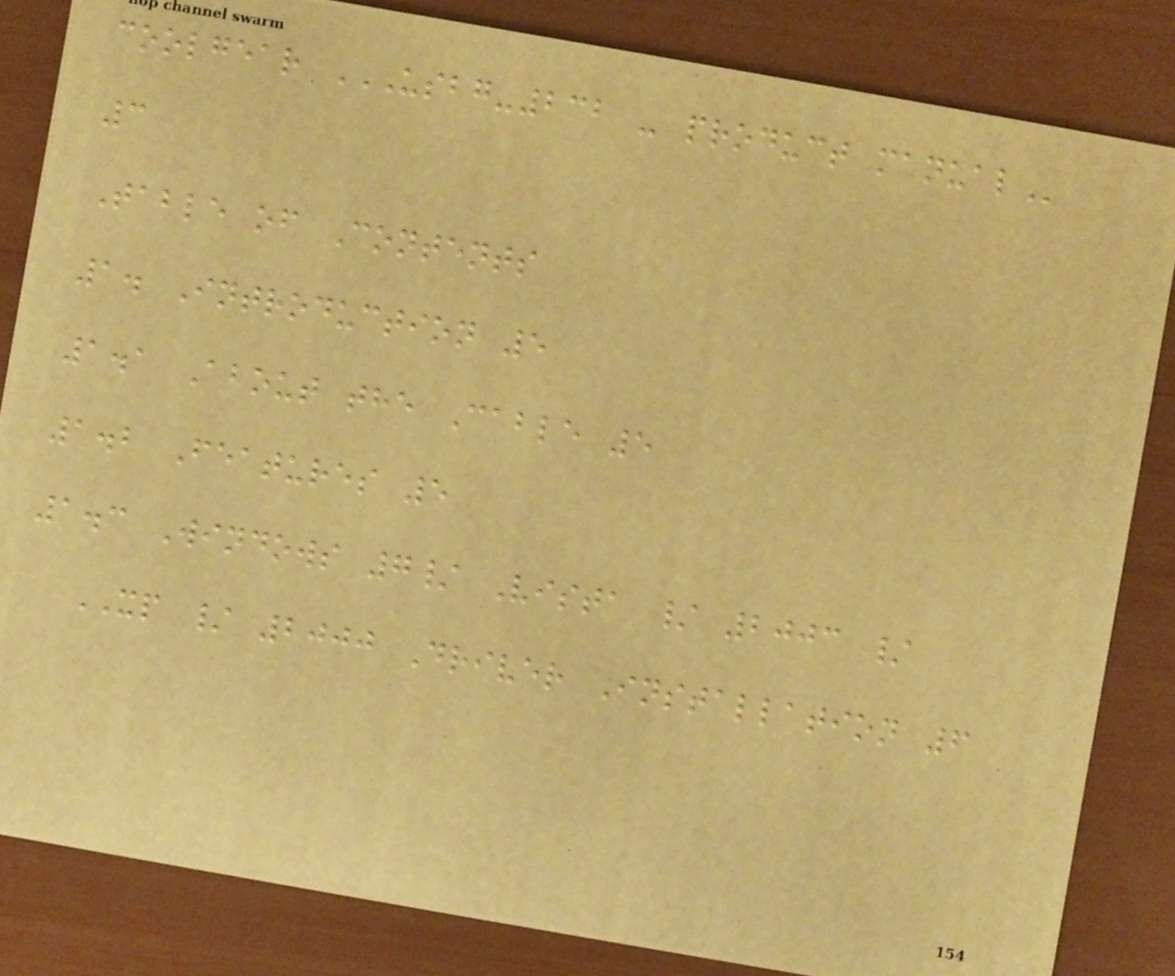coolgear USBG-232 - PRODUCT MANUAL
3
Table of Contents
1. Introduction 5
1.1 About the Cable 5
1.2 Features 5
1.3 Windows 7/ Vista / 2003 /
XP / 2000 Driver Installation 6
